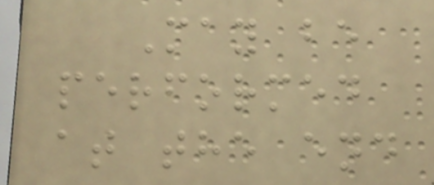May be
performed
at the end
